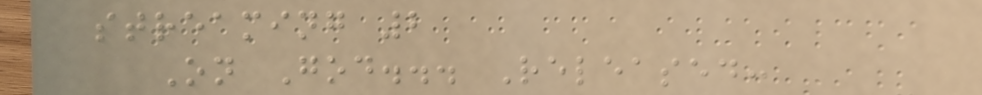streaming 2
On God... Released:
